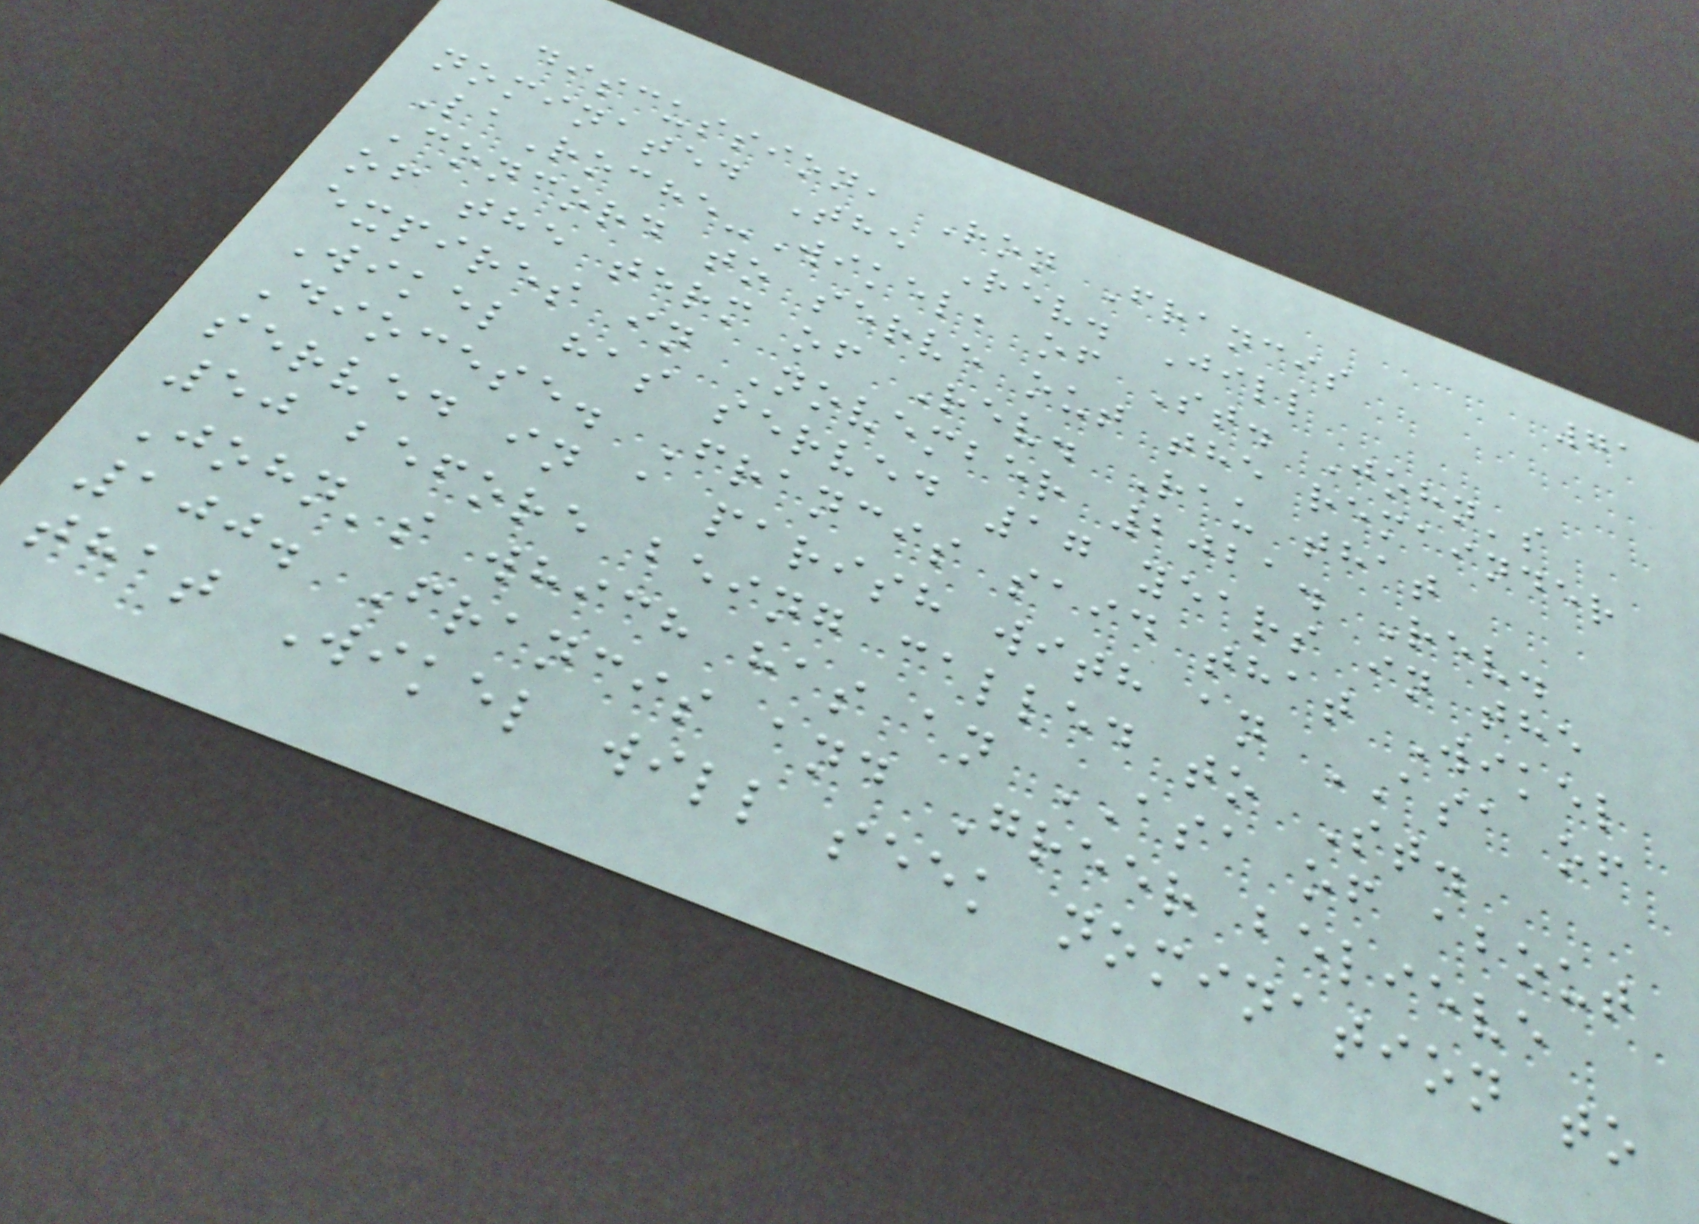71
discussion, Ron Francis
nominated The Rev. Jill
LaRoche-Wikel, of St. John's
Concord to serve out the remainder
of the term of Rev. Rau that
expires in November 2021. Rev.
Wikel has served 17 years in the
Diocese. Francis said that Wikel
served in a parish with an ASA of
50 before being called to St.
John's which has an ASA of about
100. Francis and Greer believe
that Wikel will seek nomination to
